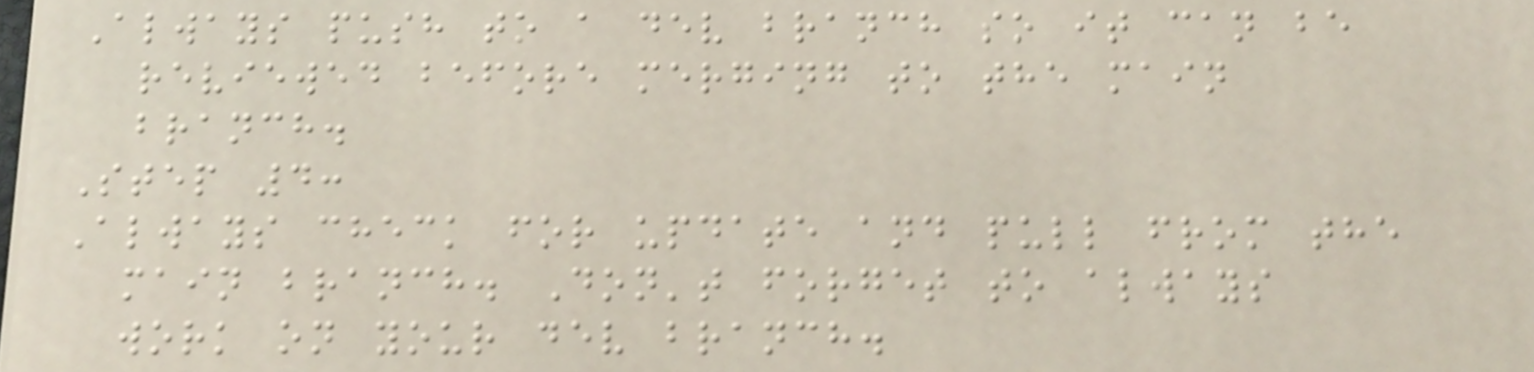Always push to a dev branch so it can be
reviewed before merging to the main
branch.
Step 4:
Always check for update and pull from the
main branch. Don't forget to always
work on your dev branch.
